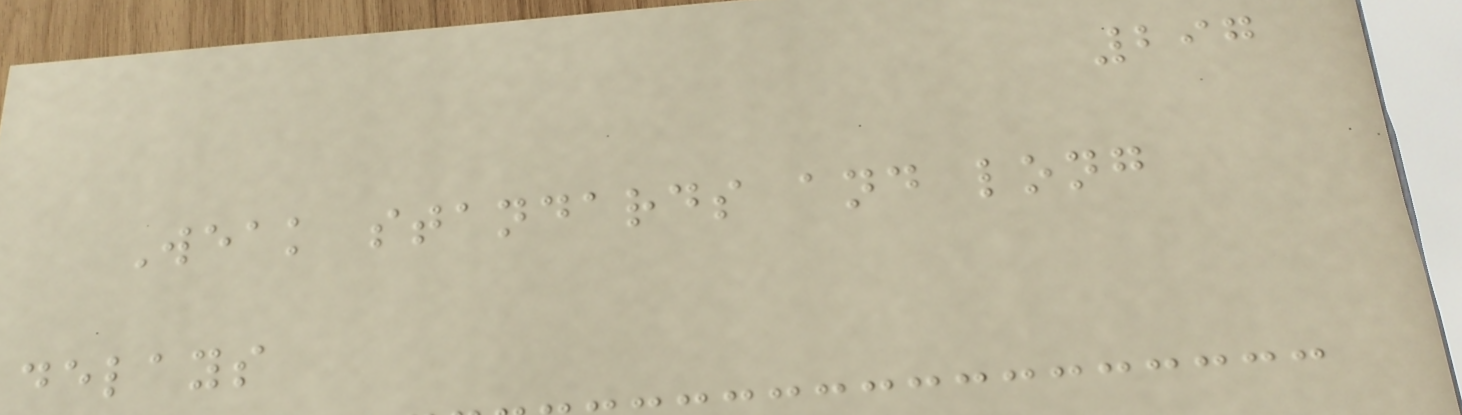297
Weak standards and long
delays
